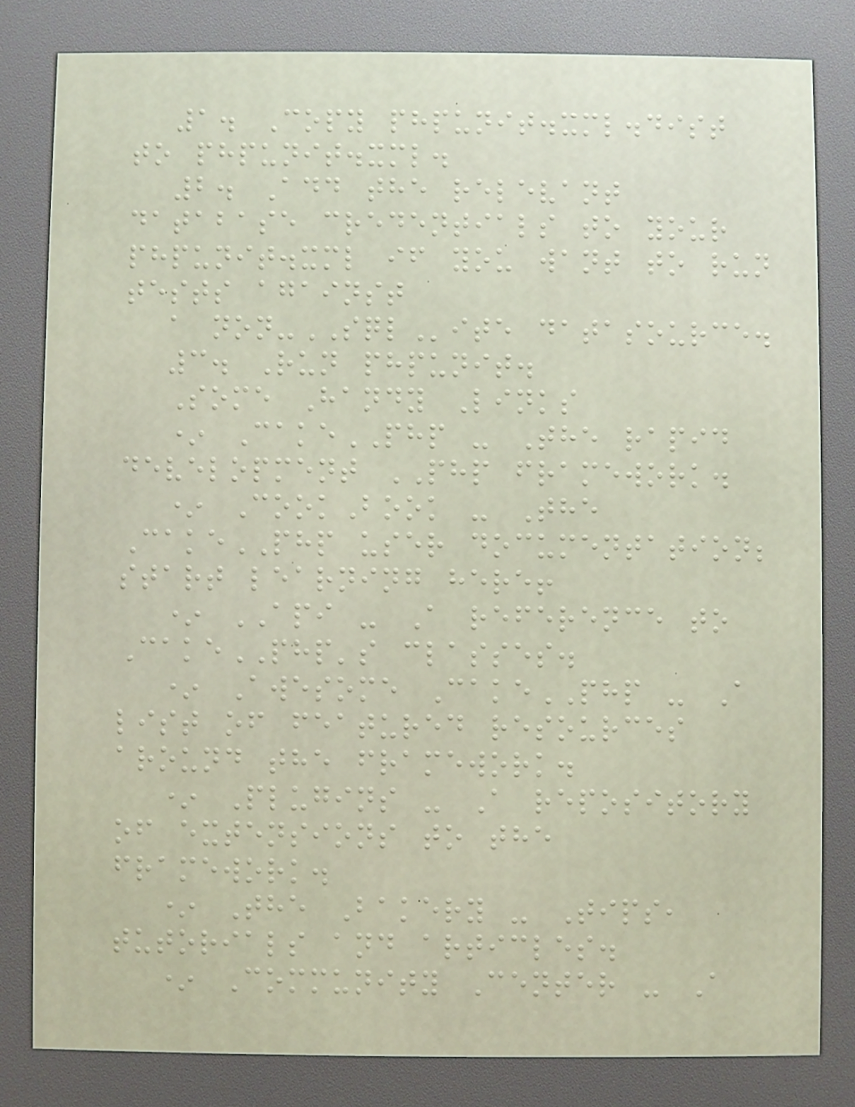1. Copy phpunit.xml.dist
to phpunit.xml.
2. Add the relevant
database credentials to your
phpunit.xml if you want to run
tests against
a non-SQLite datasource.
3. Run phpunit.
Some Handy Links
* CakePHP - The rapid
development PHP framework.
* CookBook - The
CakePHP user documentation;
start learning here!
* API - A reference to
CakePHP's classes.
* Awesome CakePHP - A
list of featured resources
around the framework.
* Plugins - A repository
of extensions to the
framework.
* The Bakery - Tips,
tutorials and articles.
* Community Center - A
